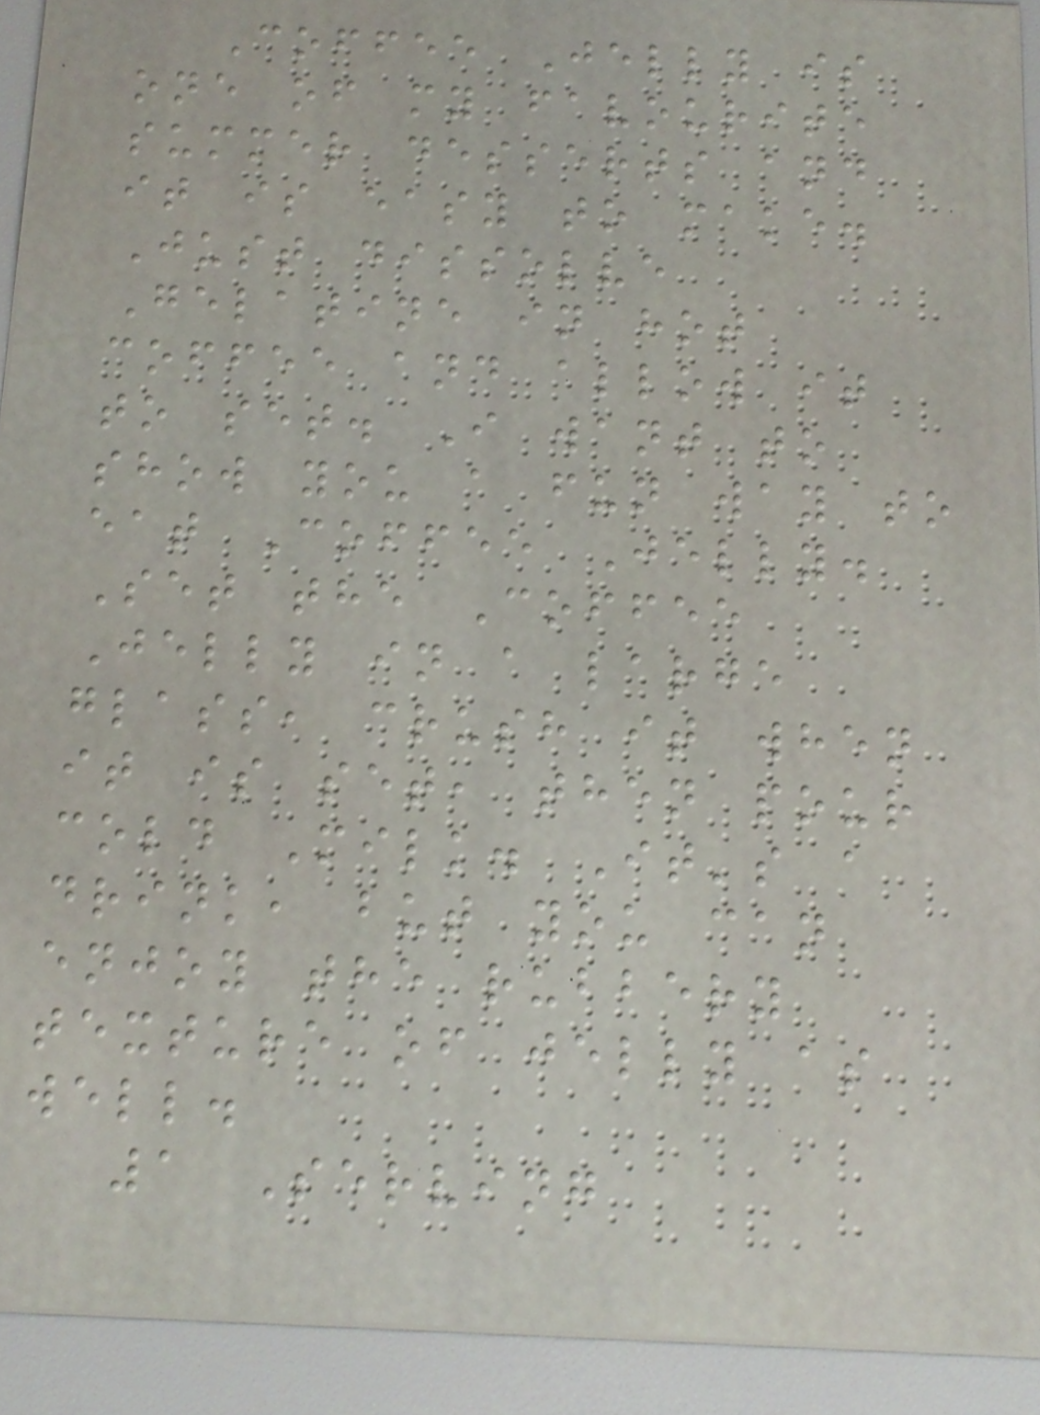Coffee Jelly is
one of my favourite
summer desserts and
it is easy to make.
Just dissolve
Gelatine in hot
coffee and allow it
to set. I want to
show you a fun way to
eat Coffee Jelly.
Set the Coffee
Jelly in a large
glass, crush it when
it is set, then pour
cold Milk. It's a
drink, but you can
enjoy the rubbery
texture of jelly as
well.
1 Serving
